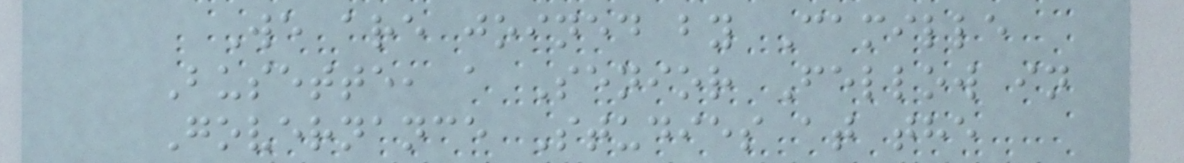We are joined by Camille
Busette, a Senior Fellow in
Governance Studies at the
